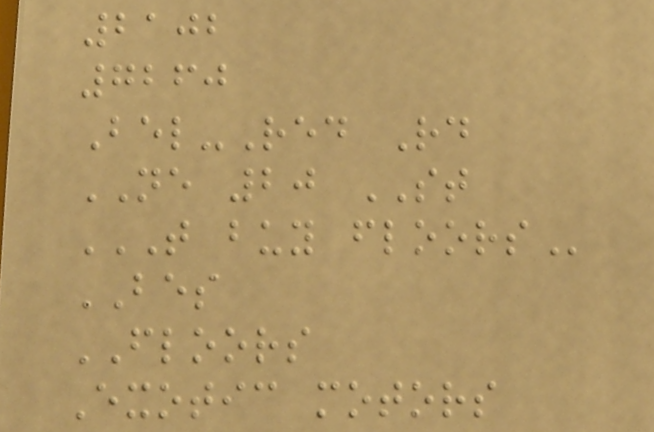2102
7260
Bel-Red Rd
NE 20 ST
T BUY FLOORS
BES
FLOORS
Exotic motors
